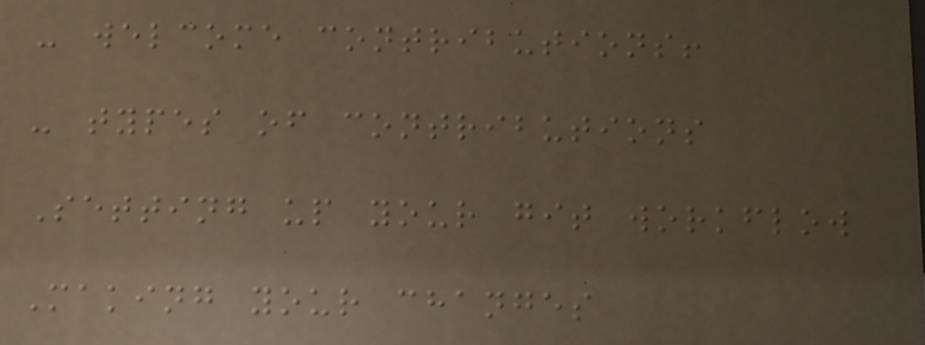- welcome contributions!
- types of contributions
Setting up your git workflow
Making your changes
